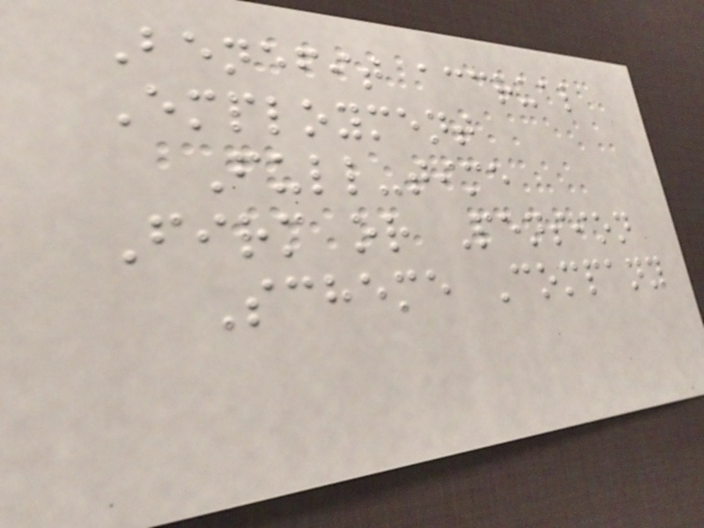Benefit accrual
Employment
Full-time
Firm or Pension
Scheme Company
